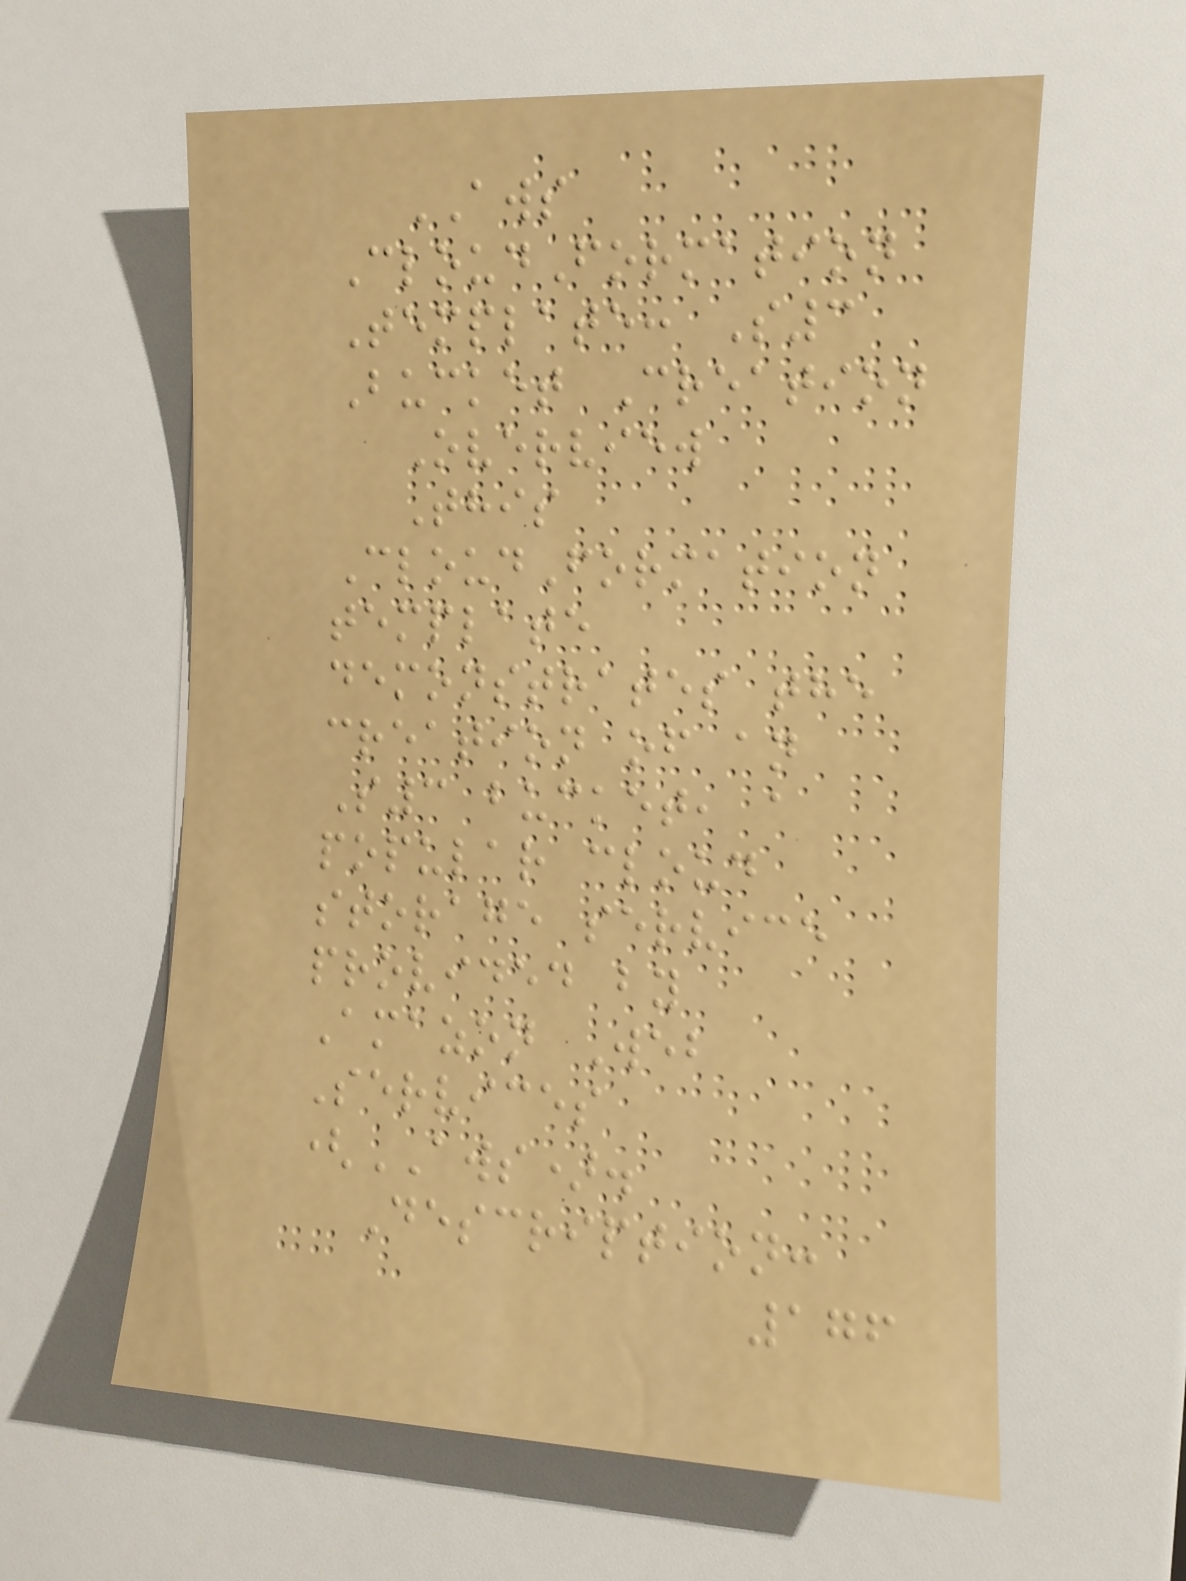AWS
CloudFormation
Template: S3
Bucket Creation
Overview
This
CloudFormation
template
demonstrates the
creation of an
S3 bucket, a
popular cloud
storage service
provided by
Amazon Web
Services
(AWS).
Description:
176
